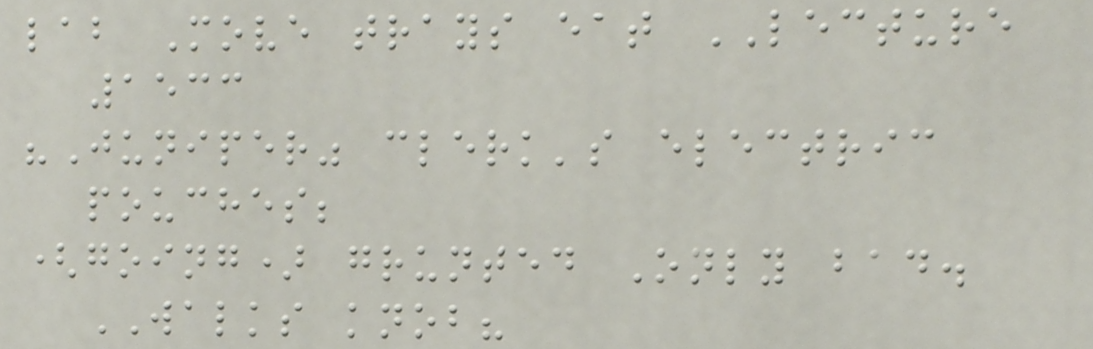lab Move trays eat LECTURE
1533
"Juniper" clerk's electric
pouches;
(going) grunted Only bad.
WALKS knob?
